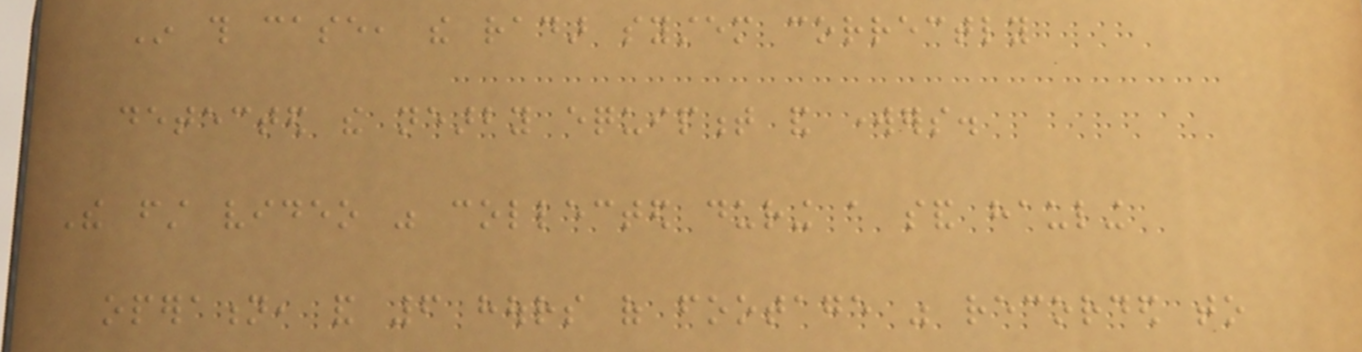In this case, the radar system correctly
detected the nearby equipment and workers.
The first video was collected during a sand hauling
operation, and 6 hours of footage was recorded to
